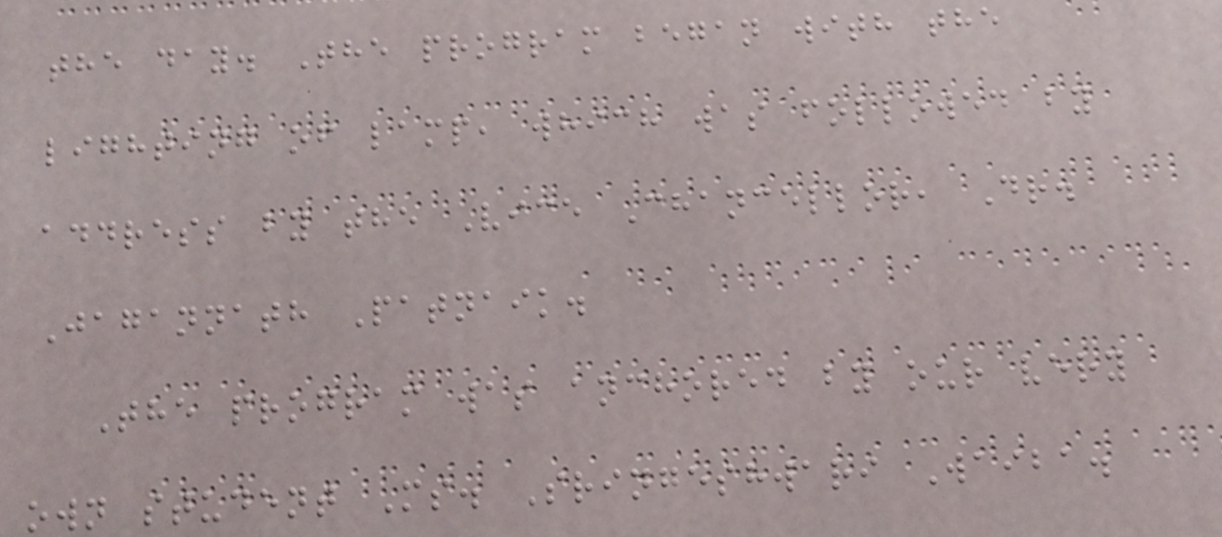the day. The program began with the
lighting of lamp, which was followed by
address by the Vice Chancellor, Dr.
Jagannath Patnaik.
The program was anchored by our very
own student Ms. Sringeshwari Waiba.
